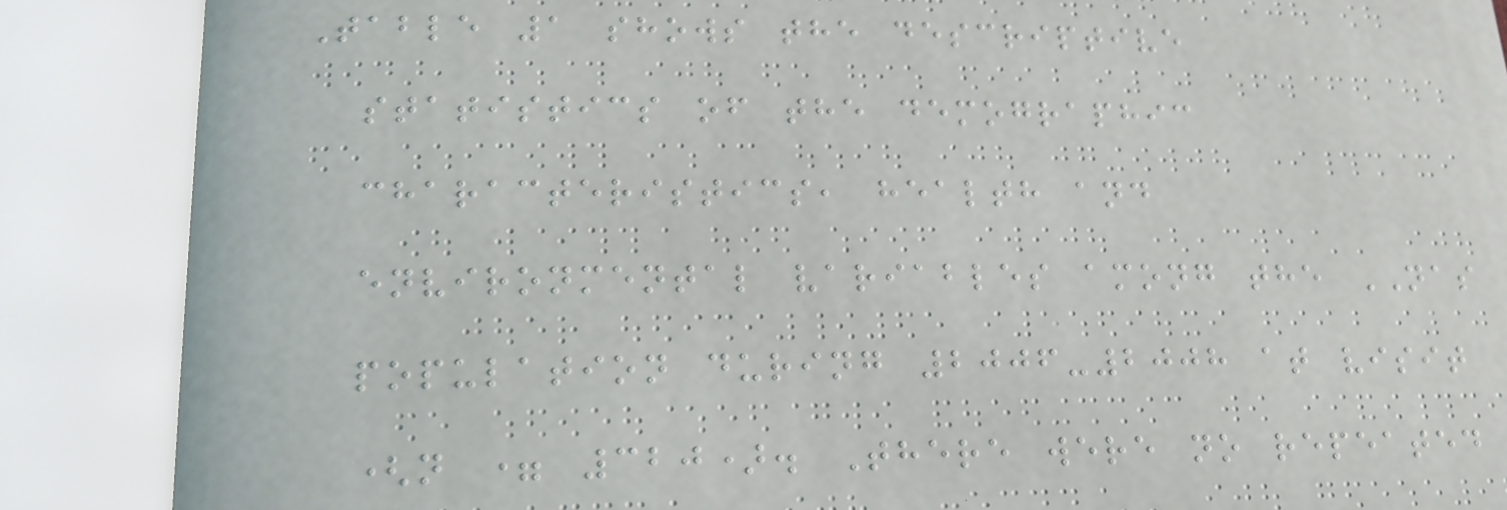Table 1 shows the descriptive
statistics of the demographic
characteristics, health and
environmental variables among the NAS
population during 2006-2008 at visit
(n = 320). There were no repeated
